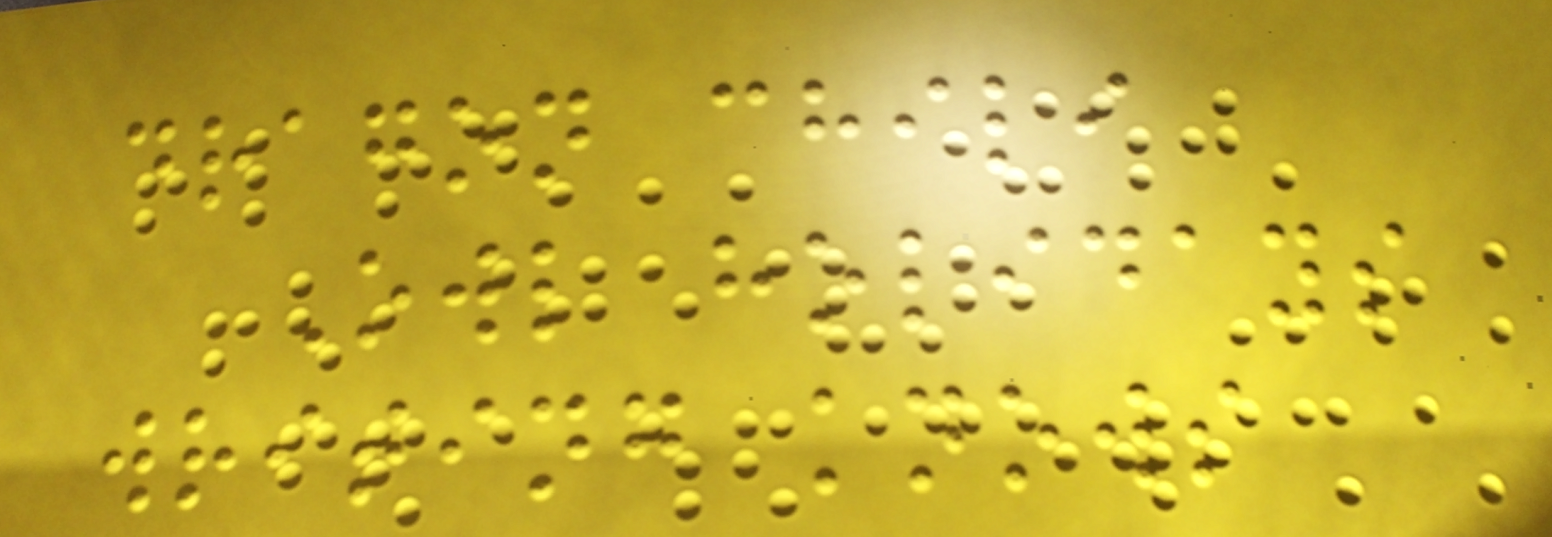dragon chili
Owl holidays
writing knows
